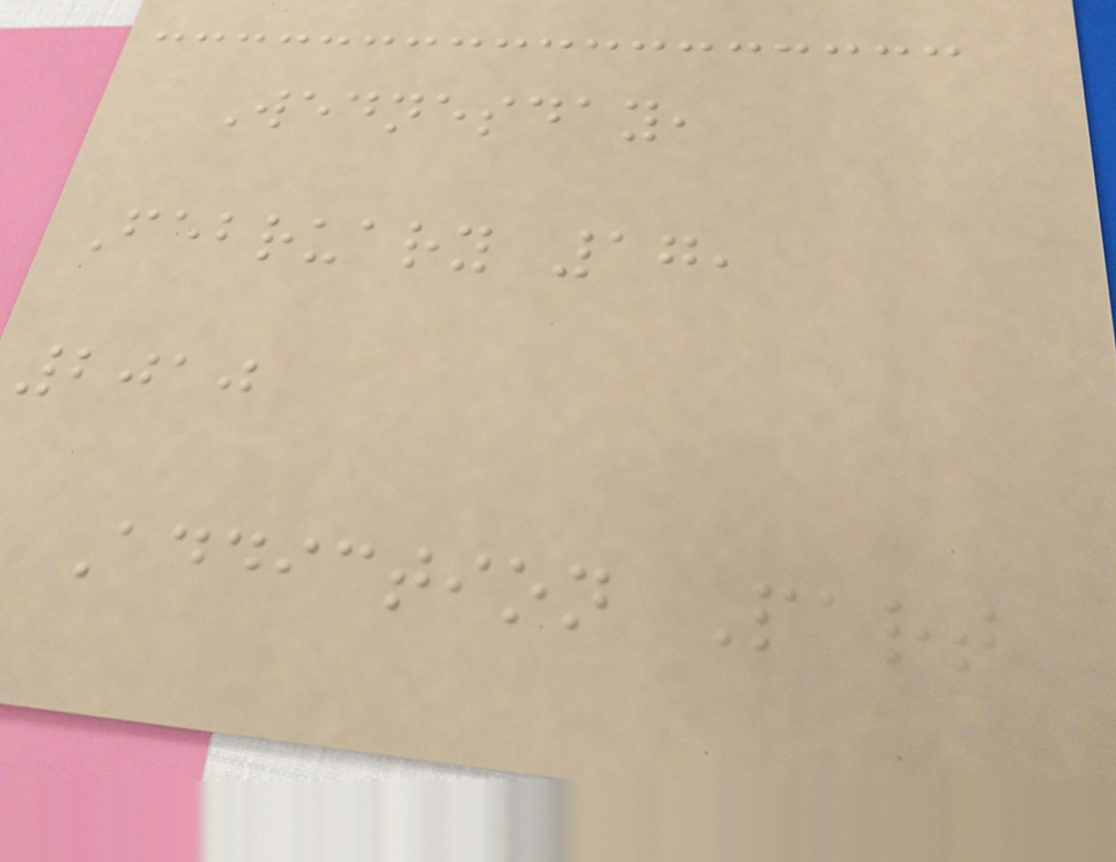Wednesday,
February 17,
2010
Addiction Part
